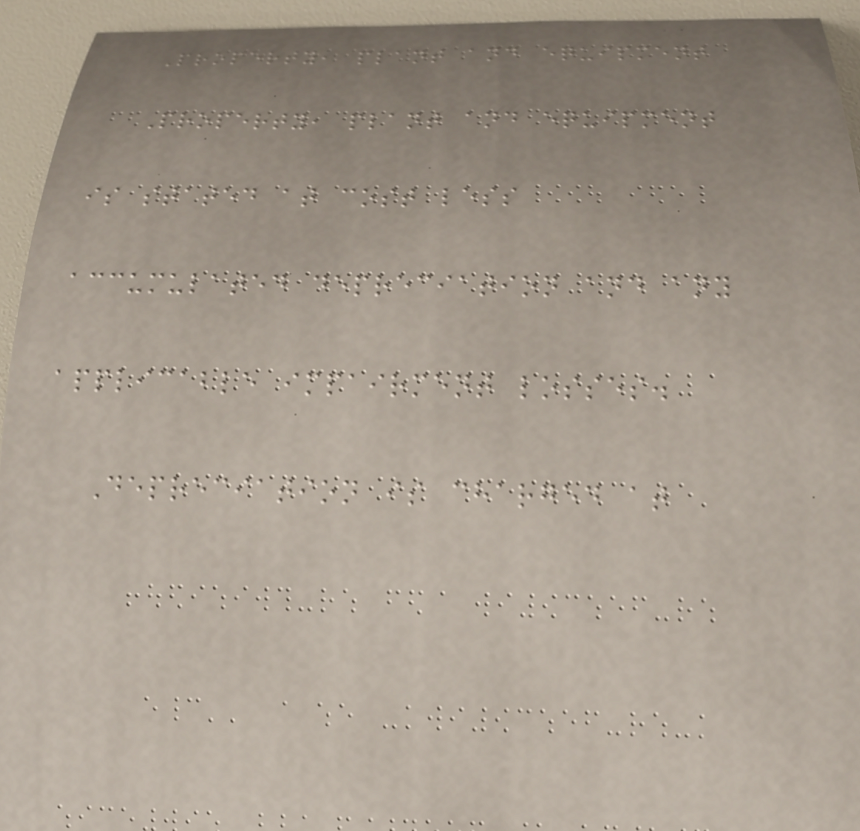Property, plant and equipment
Property, plant and equipment
is stated at cost less
accumulated depreciation and any
applicable impairment losses.
Depreciation is charged at
